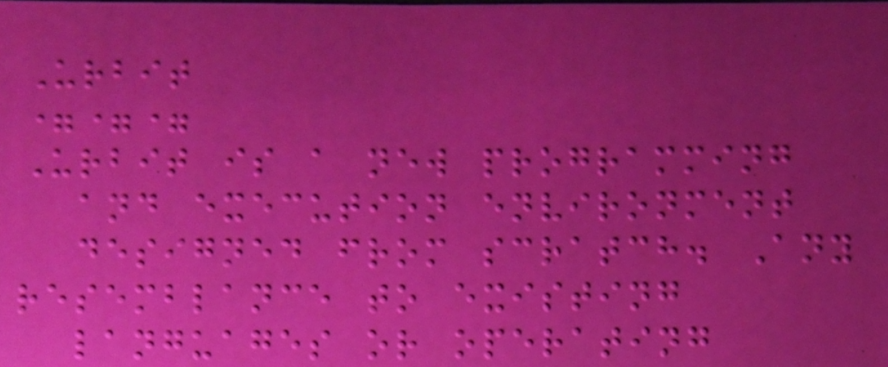Urbit
===
Urbit is a new programming
and execution environment
designed from scratch. Any
resemblance to existing
languages or operating
